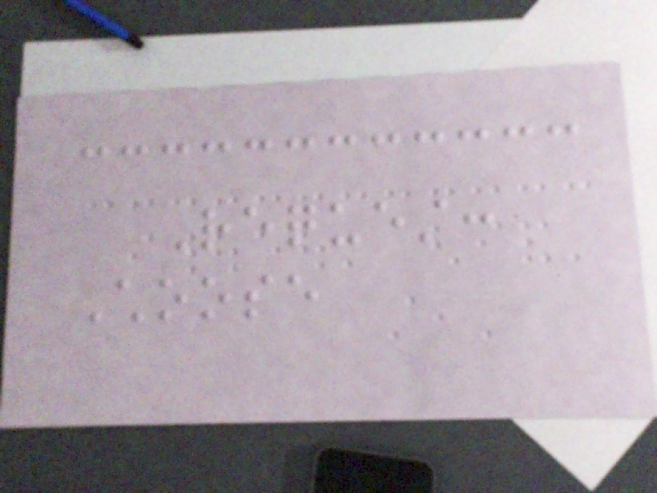Request:
Choose
